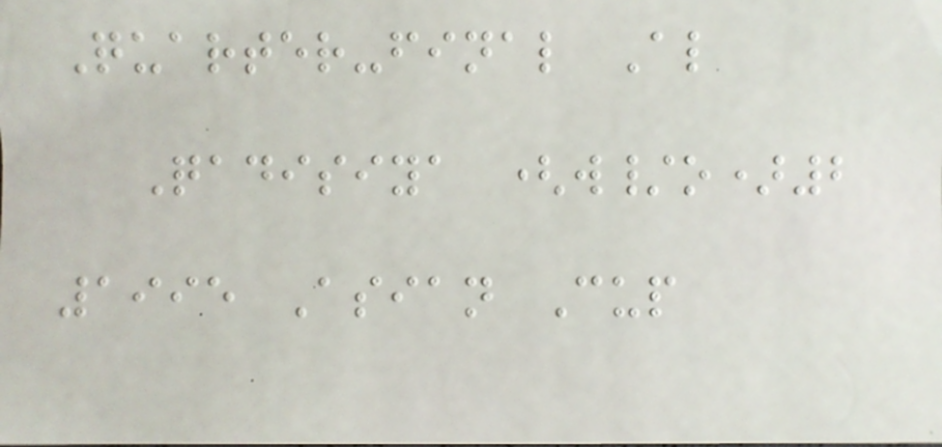Quarter-final Al
Qadisiya (w/o)2
1995 Asian Cup
